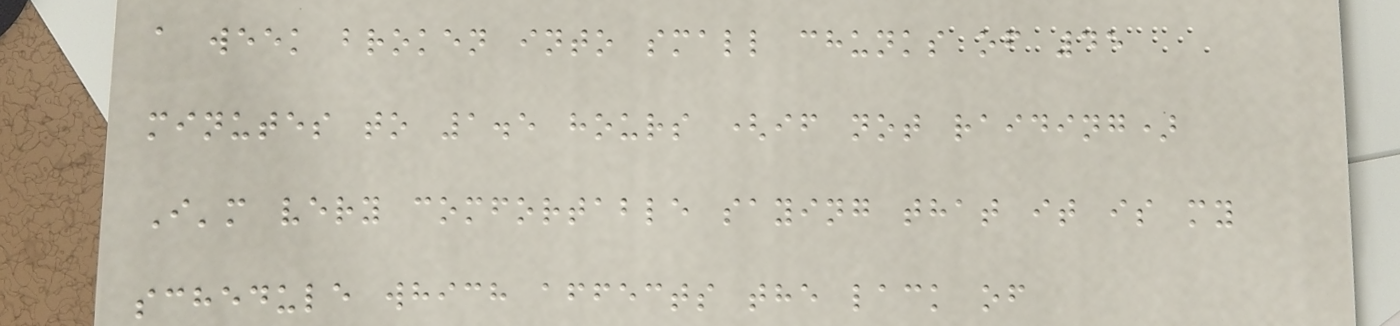a week broken into small chunks of 45
minutes to 1.5 hours (if not raiding)
I'm very comfortable saying that it is my
schedule which affects the lack of
